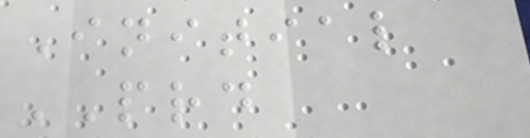Initial
PRD
